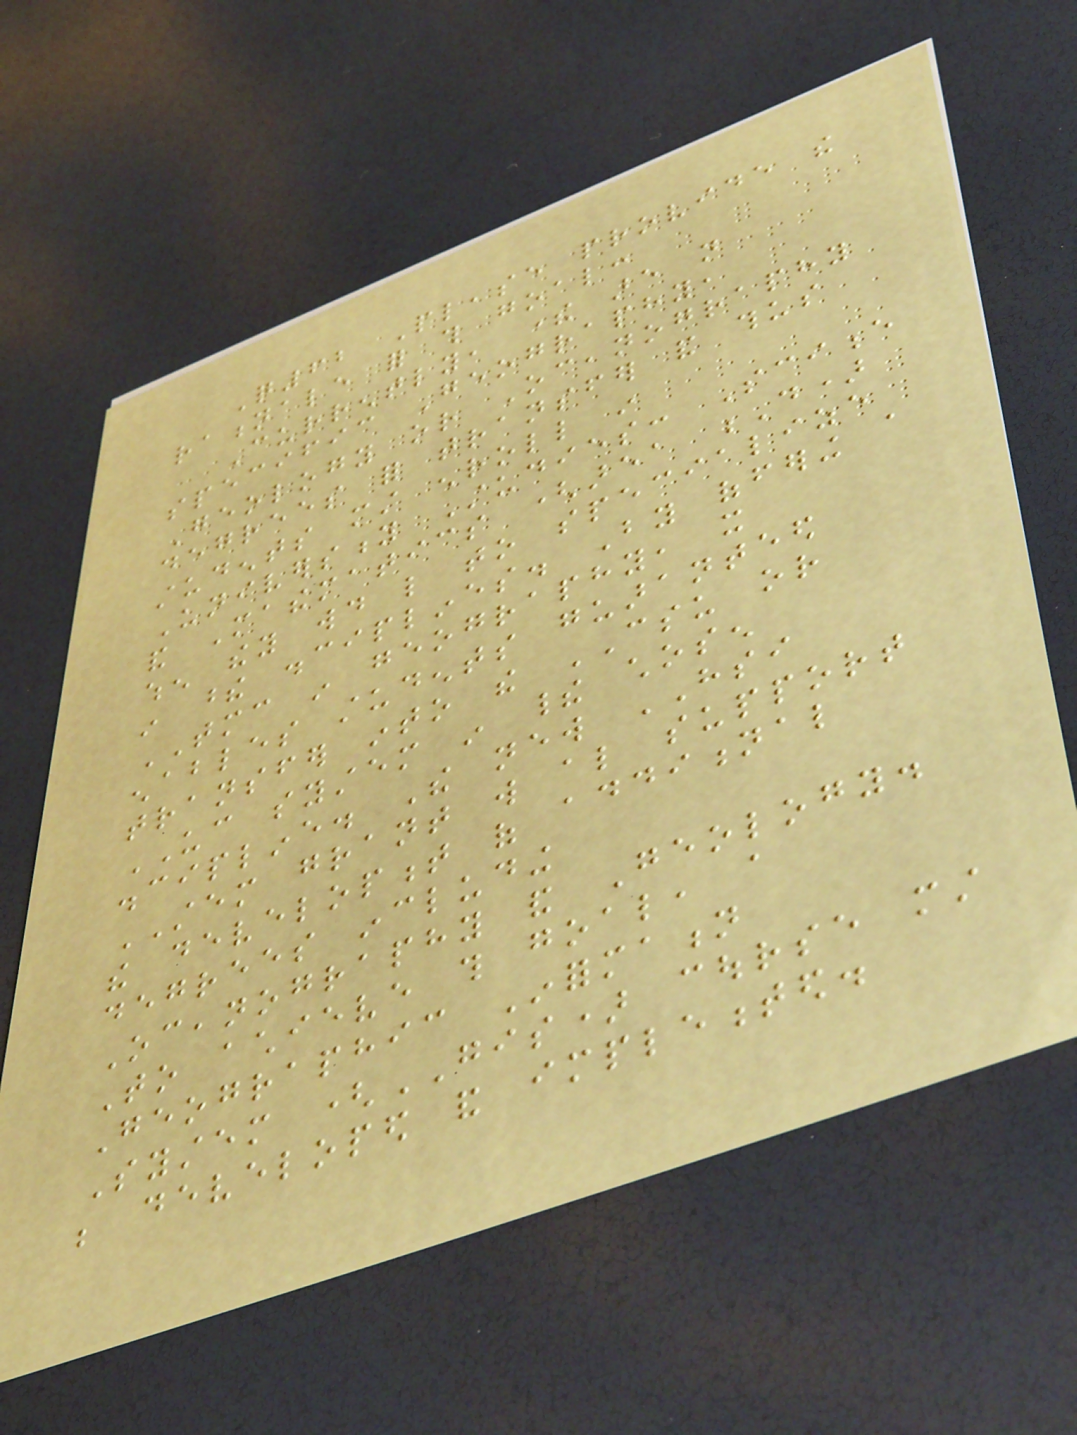Q62 Please provide the
rationale for this goal:
Currently, there are not
specific Geography,
Geology or Oceanography
degrees for transfer and thus
students must enroll in
University Studies: Science
and Mathematics (area D)
when they would like to specialize
in these disciplines. By offering a
TMC in geography, it
enables students guaranteed
transfer into the CSU or
UC system in their chosen
discipline. The new HSI
STEM grant will also support
the development of additional
degrees including
Oceanography and Geology.
To achieve this goal, a
Geographic Information
System (GIS) course must
be developed and implemented.
